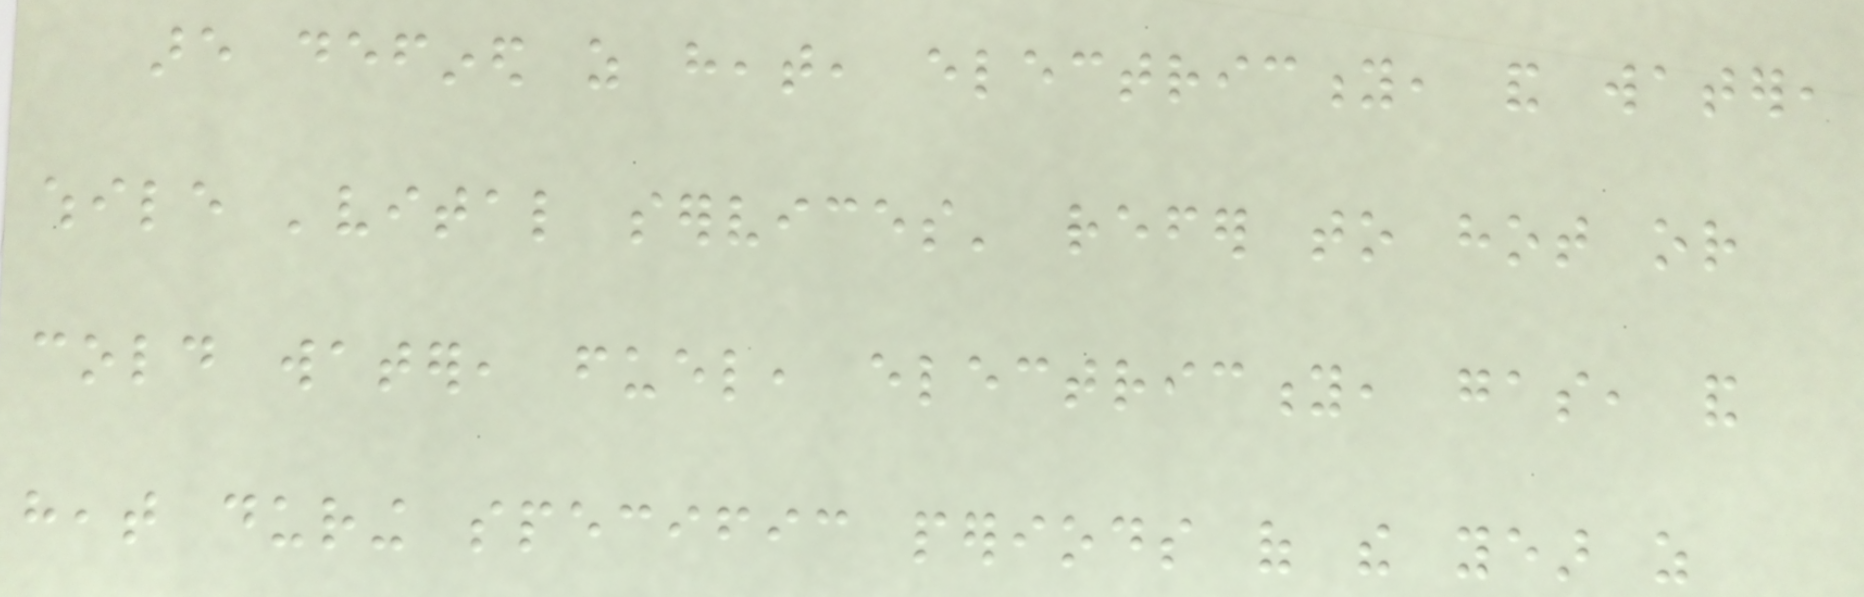are defined as heat, electricity, and water,
while 'vital services' refer to hot or
cold water, fuel, electricity, gas, and
heat during specific periods of the year as
